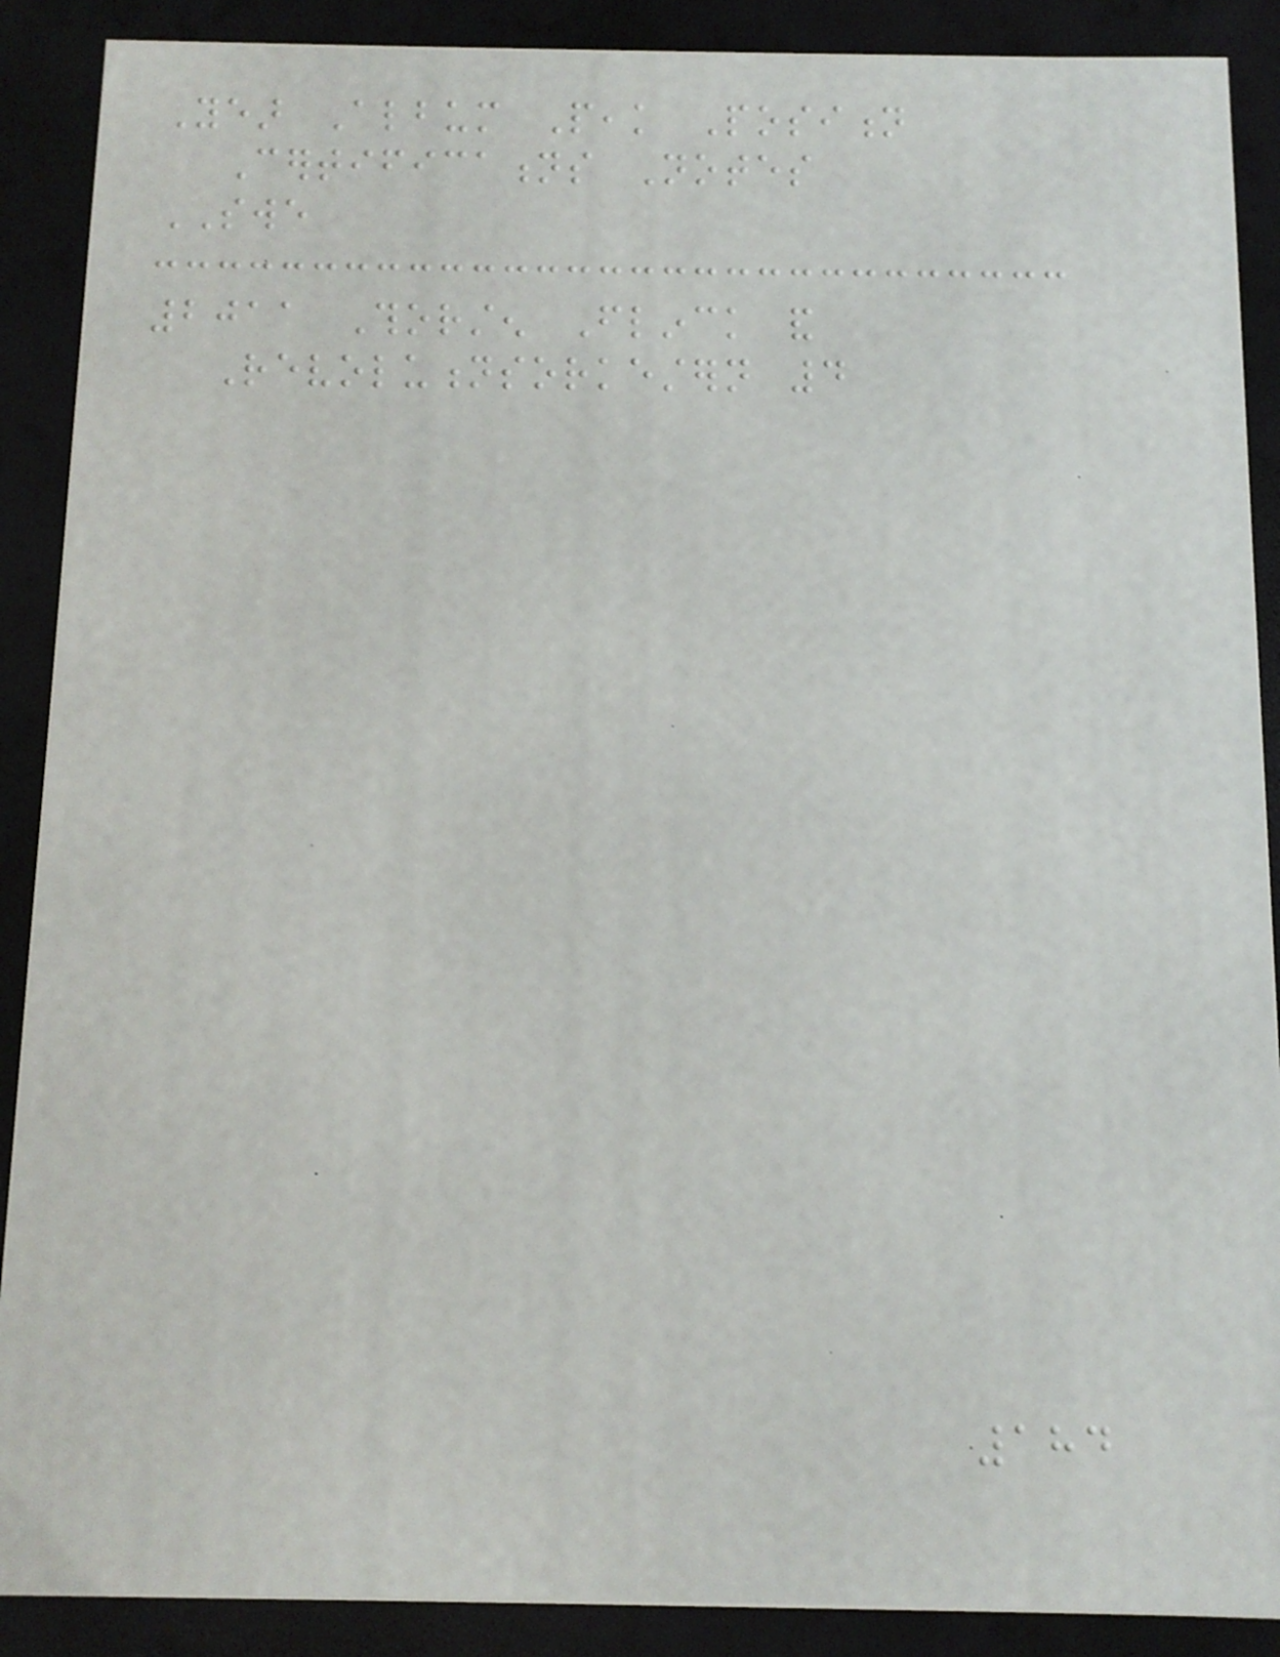Year Album Peak Position
Certifications Notes
SWE
2011 Thorsten Flinck and
Revolutionsorkestern 4
184
